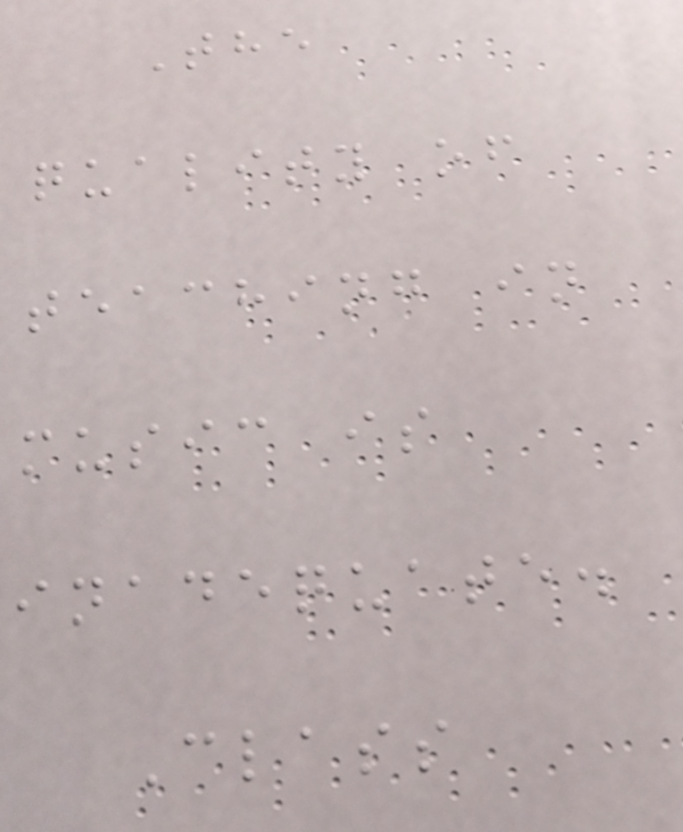The
quality of
teaching in
music is
inadequate.
Class
